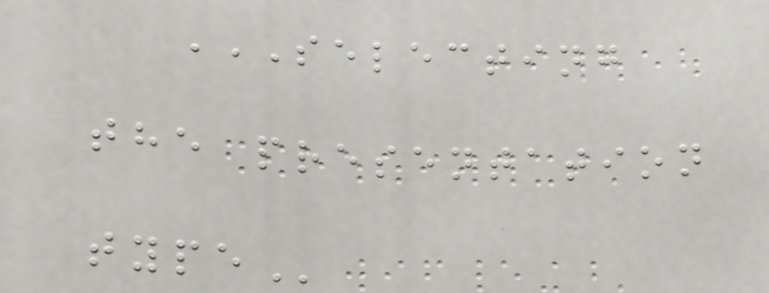SELECTING
THE PRESENTATION
TYPE
